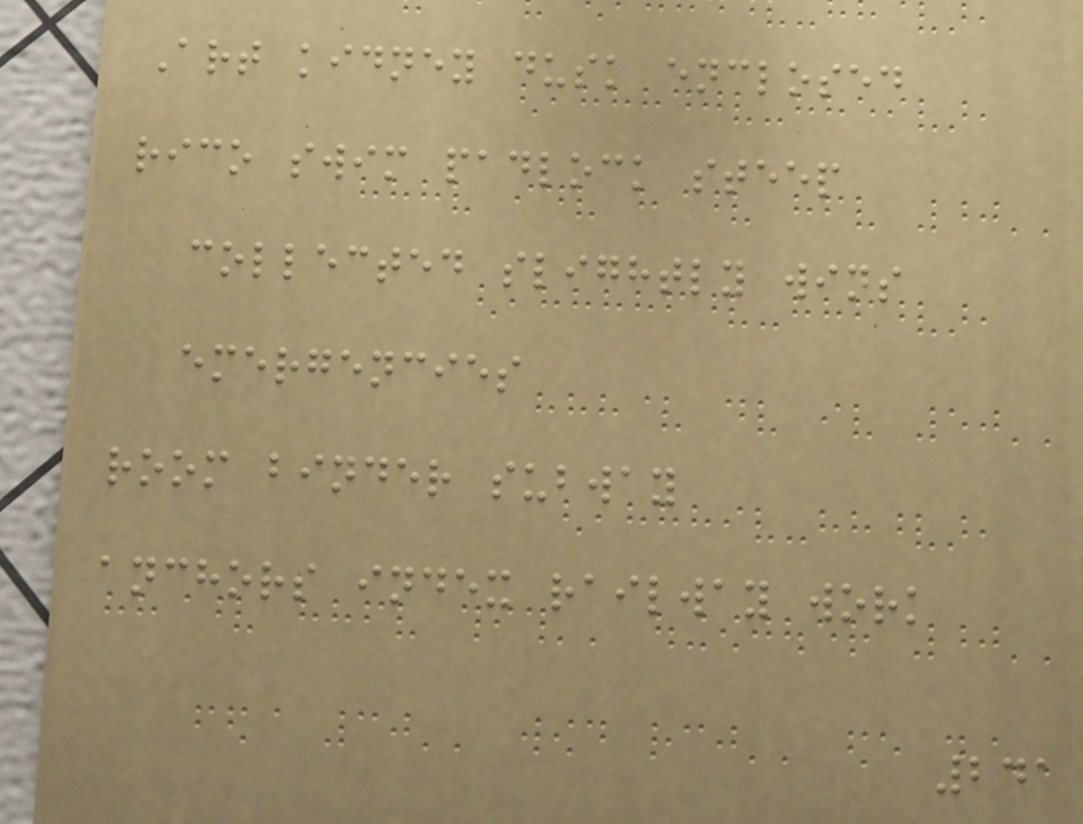Art kidney dusk enclosed
rico swim padlock steep
collected slightly wins
emergencies
room binder subway
anchors index railway work
241
